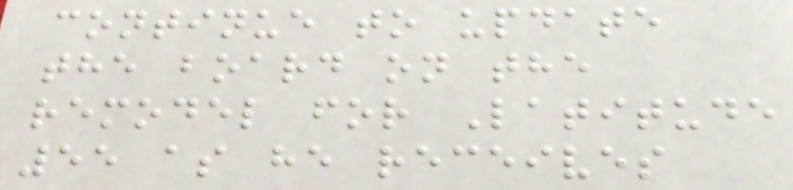continue to update
the board on the
remodel for Latitude
55 as he receives
